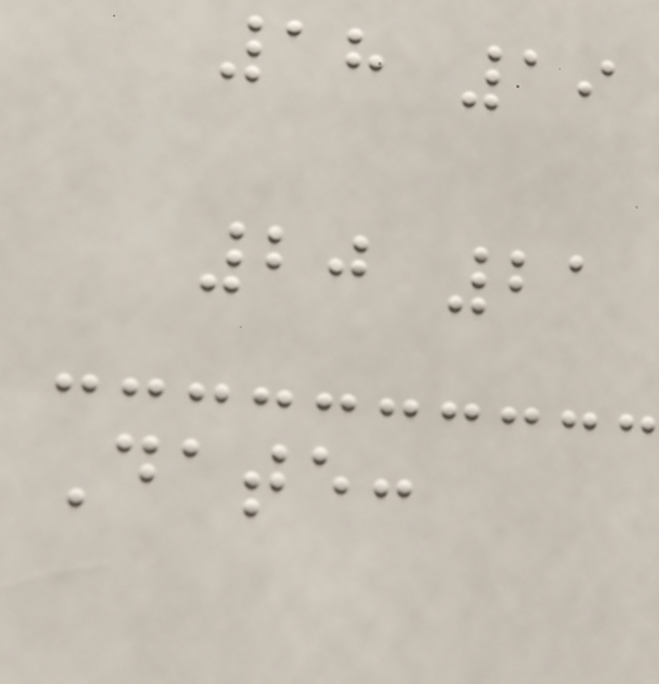18 19
20 21
Date:
